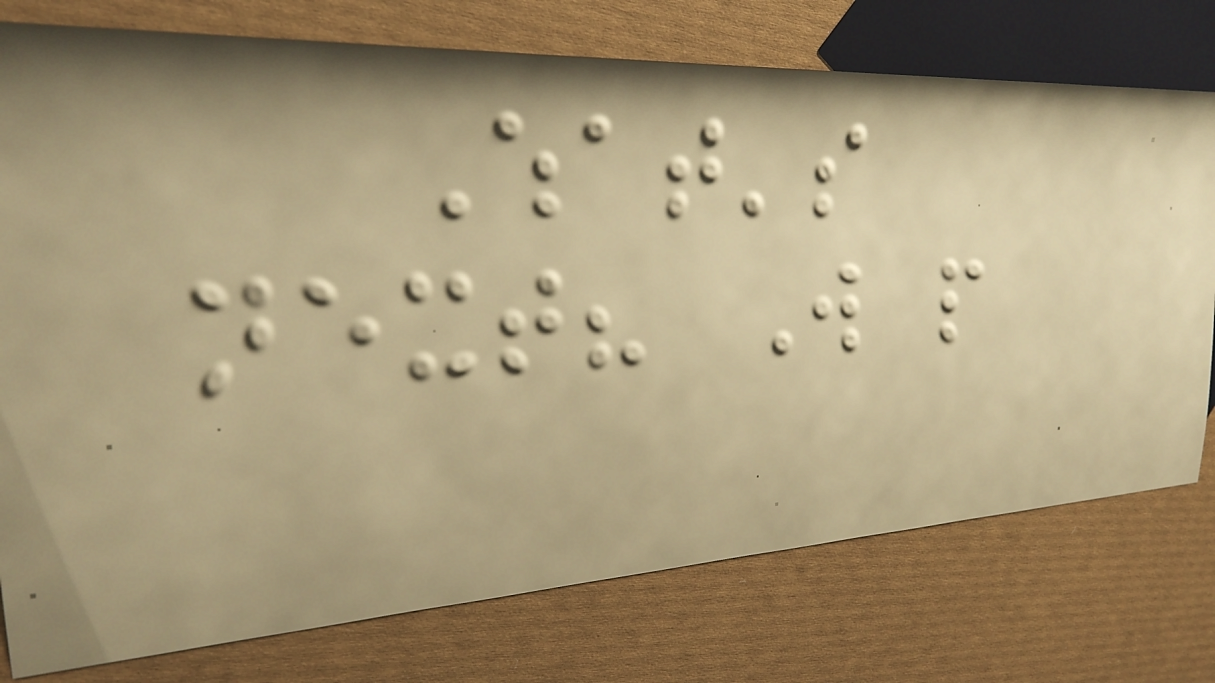What's
next? Will people
